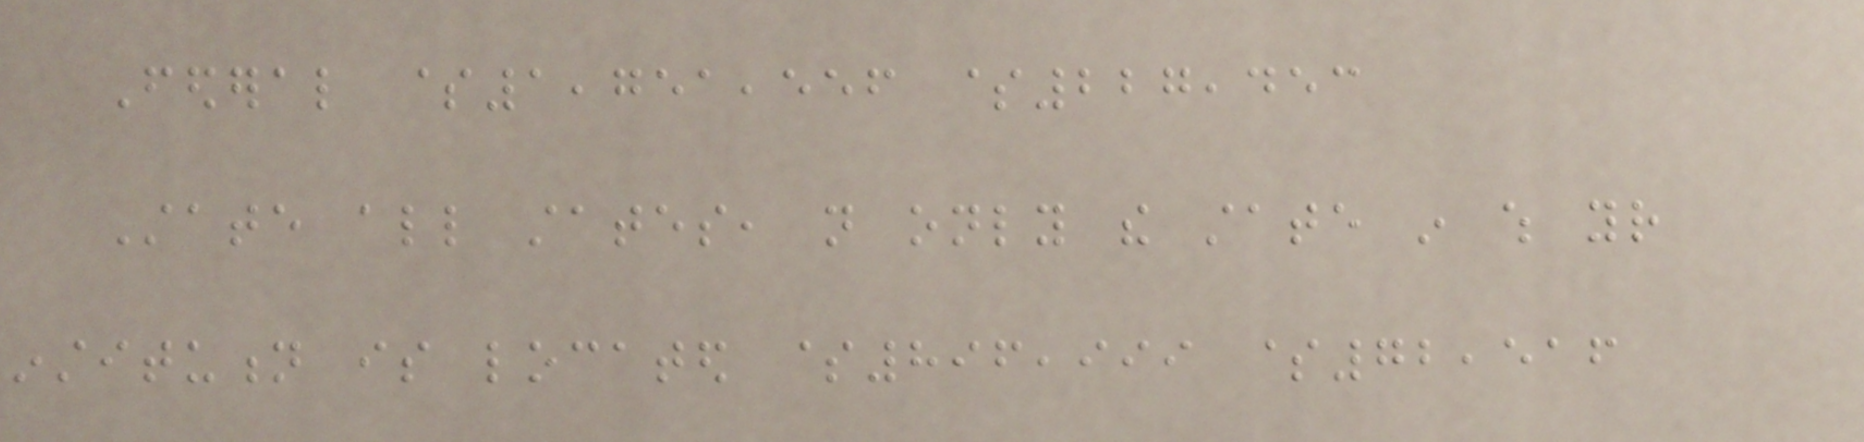Federal $1,751,556 $227,453
State all states, not only the state in which your
institution is located $896,999 $72,516
